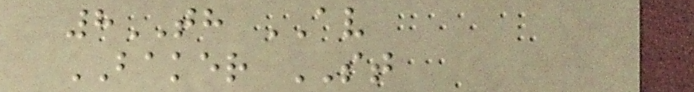8TH AV
BAKER ST
